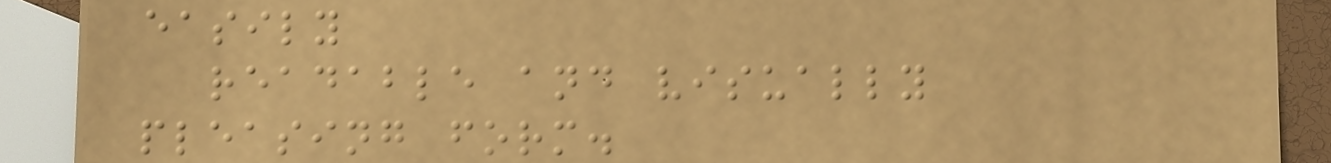easily
readable and visually
pleasing form.
